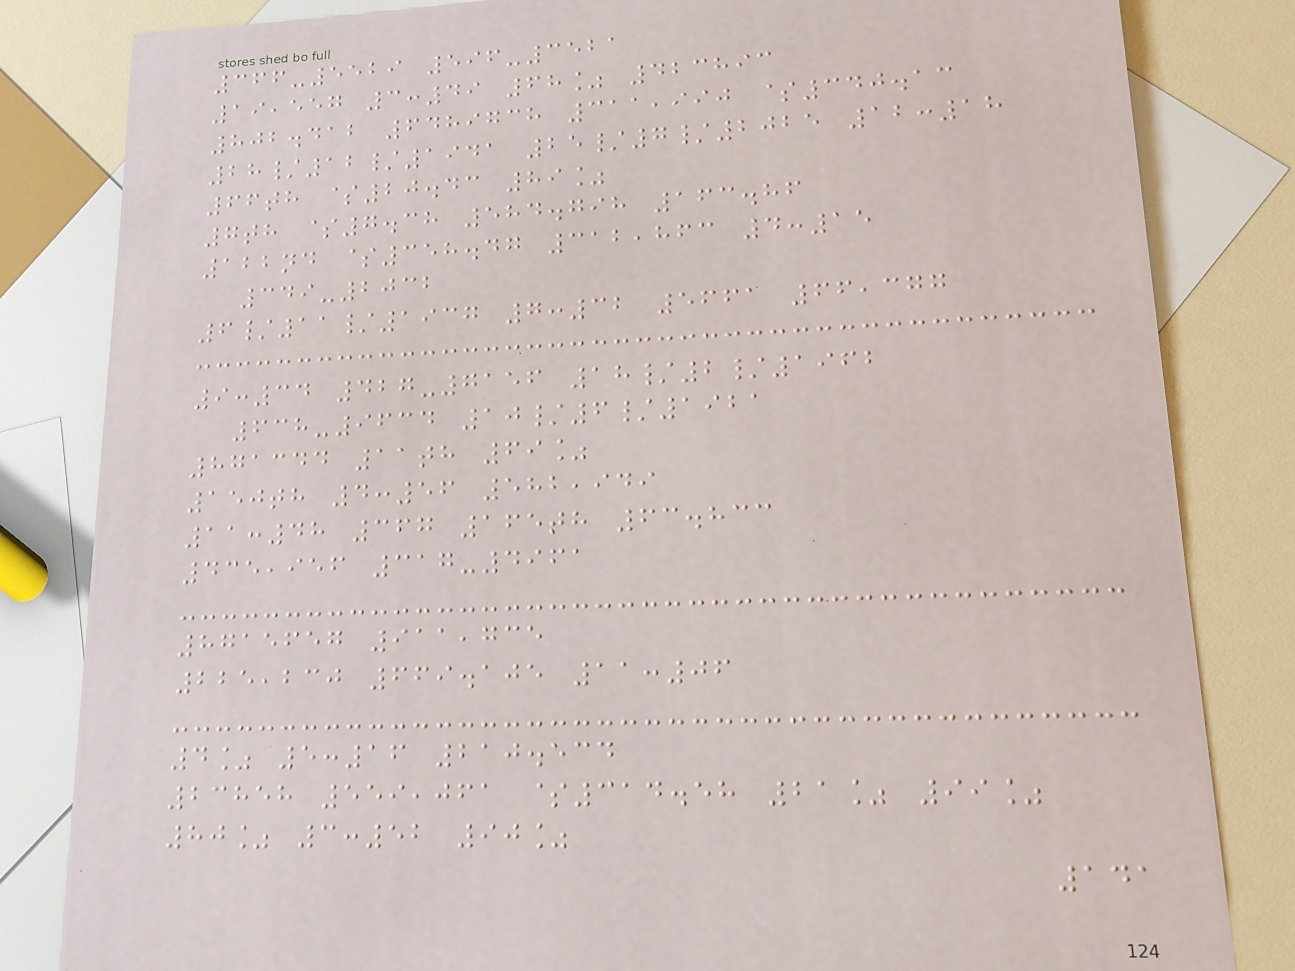366-5529 596-3521
19,557 3:49 68% 423893
802.412 6489738 311,990 $340.13
28/12/1941 25/7/2025 12:18
66th $20.43 89%
7th $7.38 584.798 163.86
122nd $358.47 312,863 4:15
349-2032
6/11/1937 7:32 5661 66,377
9:34 427-7156 18/2/1962
638-9634 10/6/1921
871344 11th 69%
150th 4:56 582,949
11:48 367 165th 63.833
435,956 317-4961
8715657 911,735
225,230 669.105 11:06
4% 5:16 210.534
23858 559,061 $314.58 21% 99%
80% 3:52 90%
141
